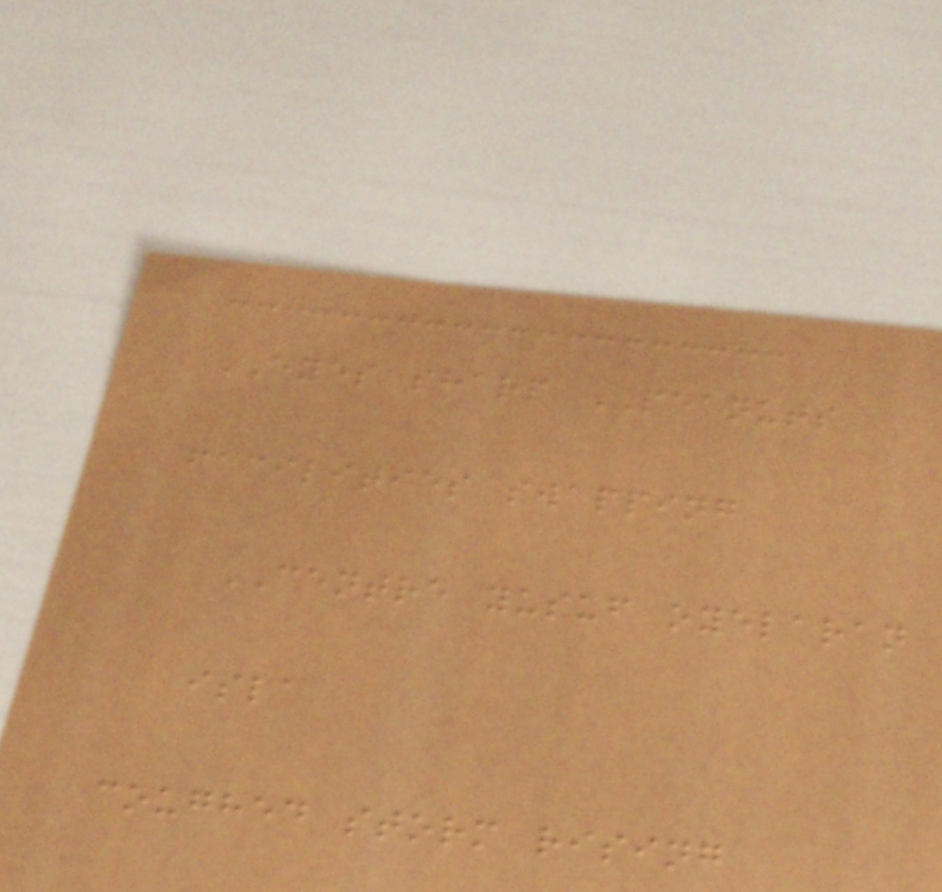EYES sharp PEANUTS
facilities swapping
CENTRE yusuf oyelaran
isla
coughed storm rising
